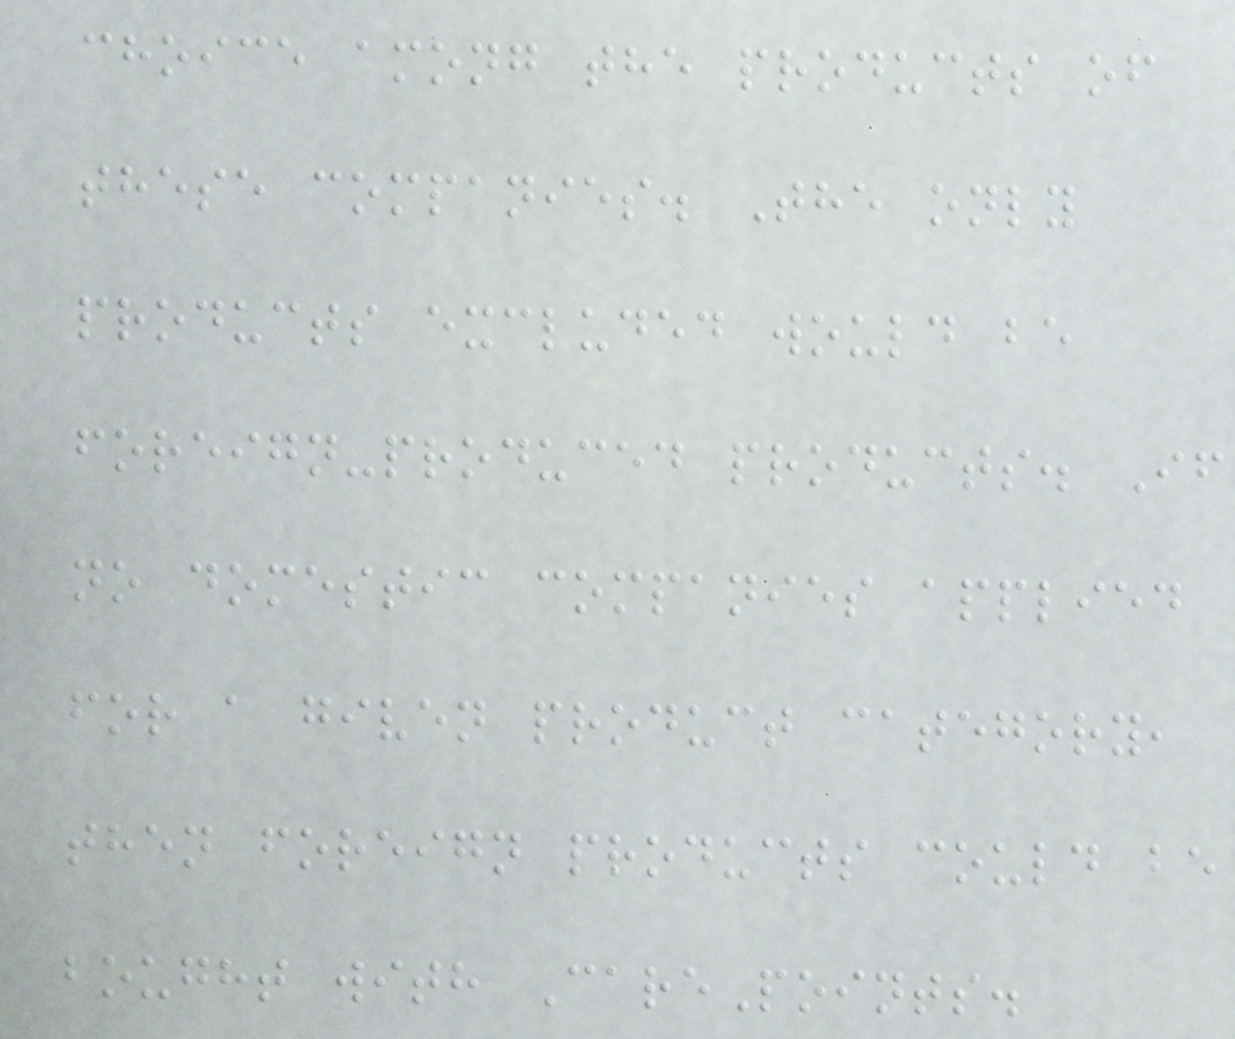choice among the products of
these companies. The only
products excluded would be
foreign-produced products. If
no domestic companies applied
for a given product category,
then foreign products could be
bought with CarePoints.
